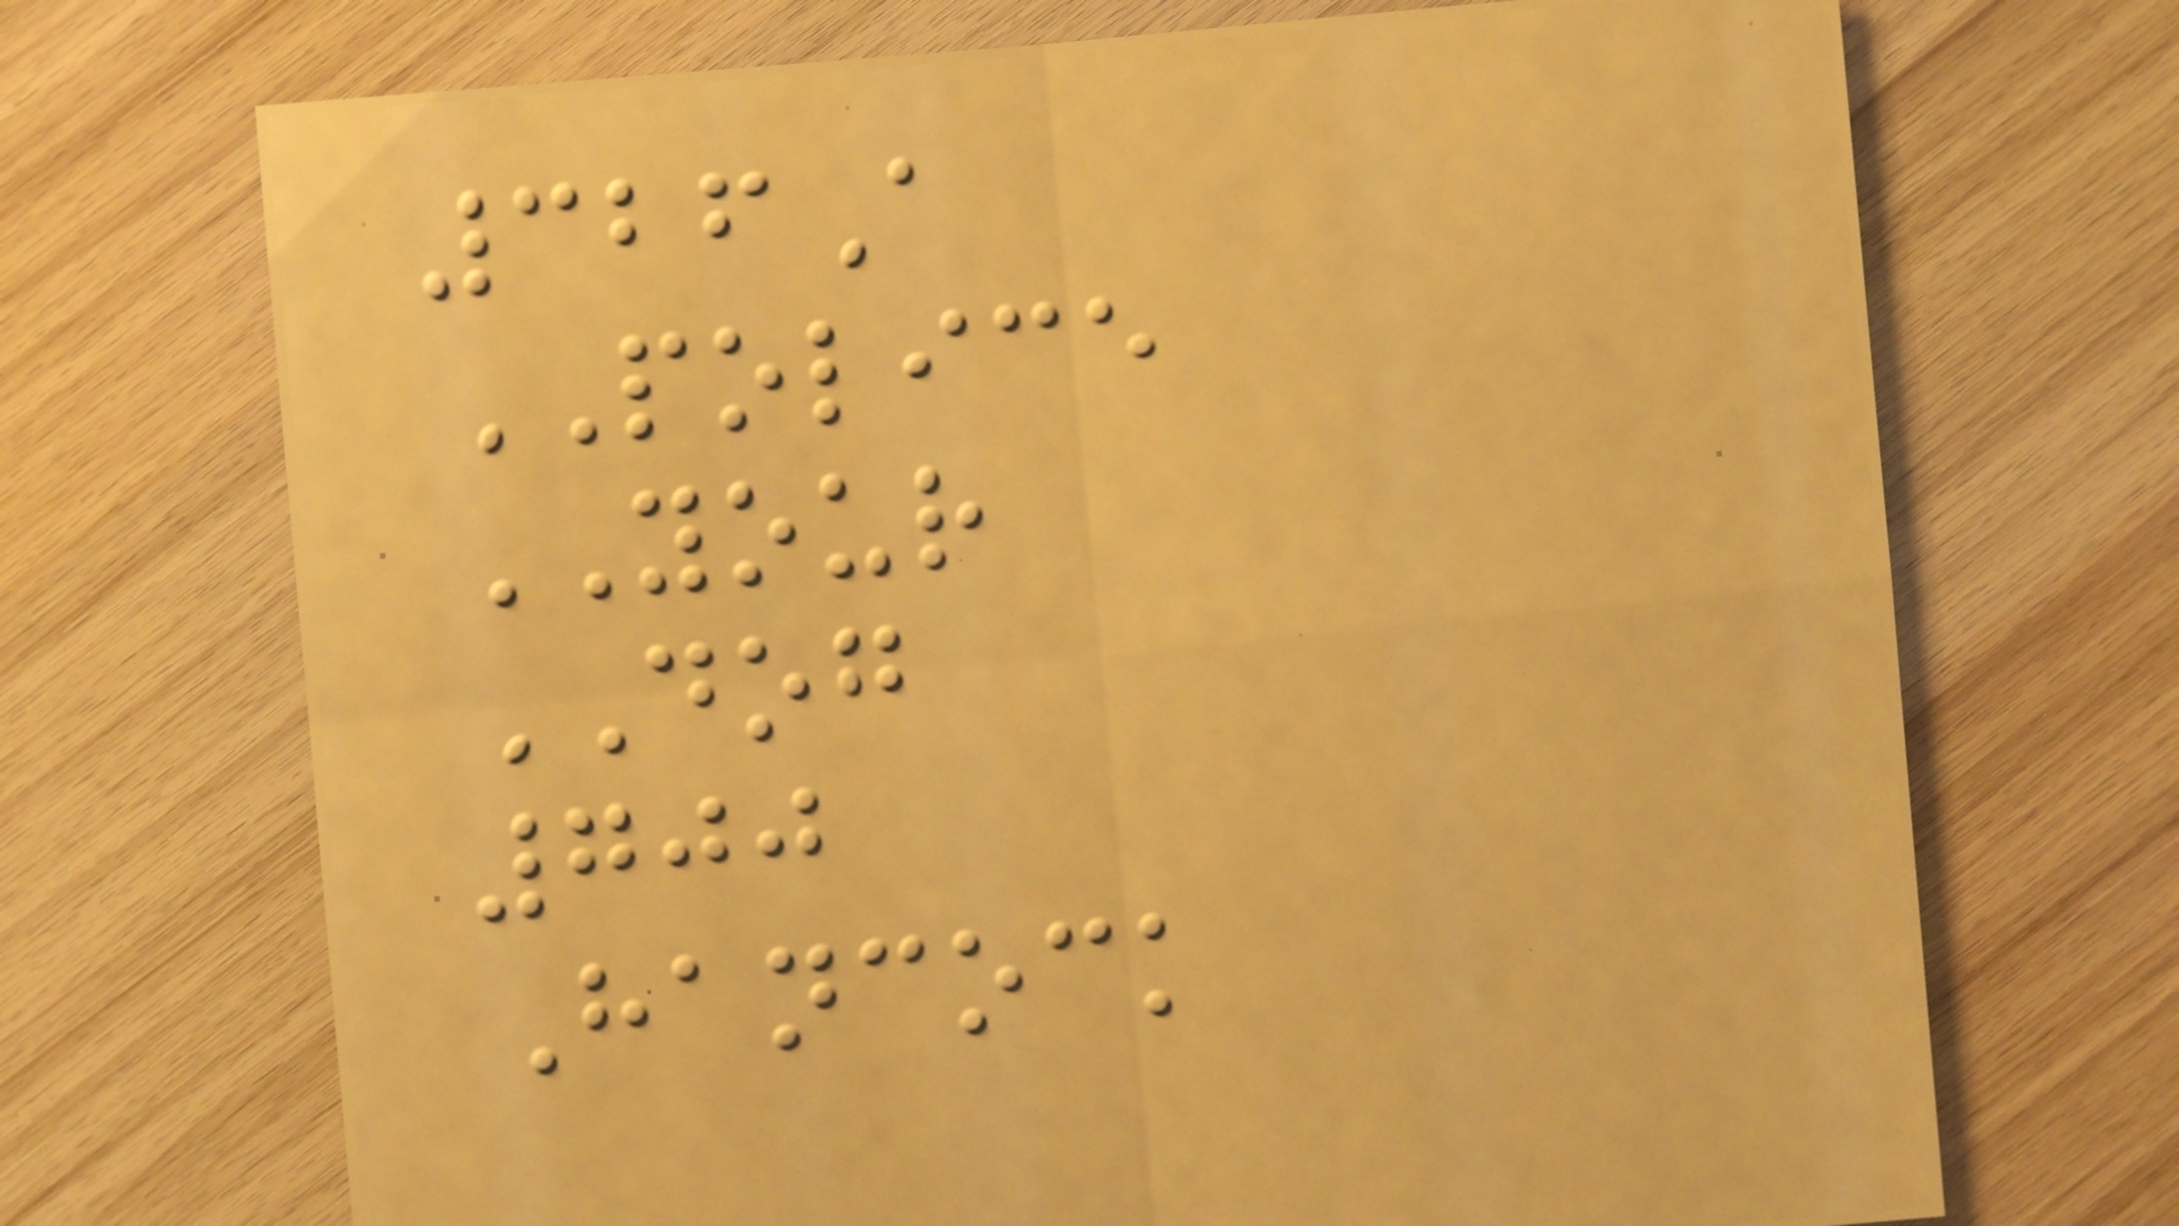326A
POLICE
YOUR
DOG
700
Hancock
